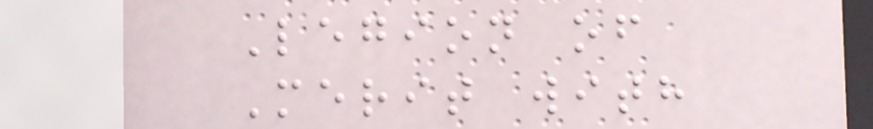Legion of
Merit with
